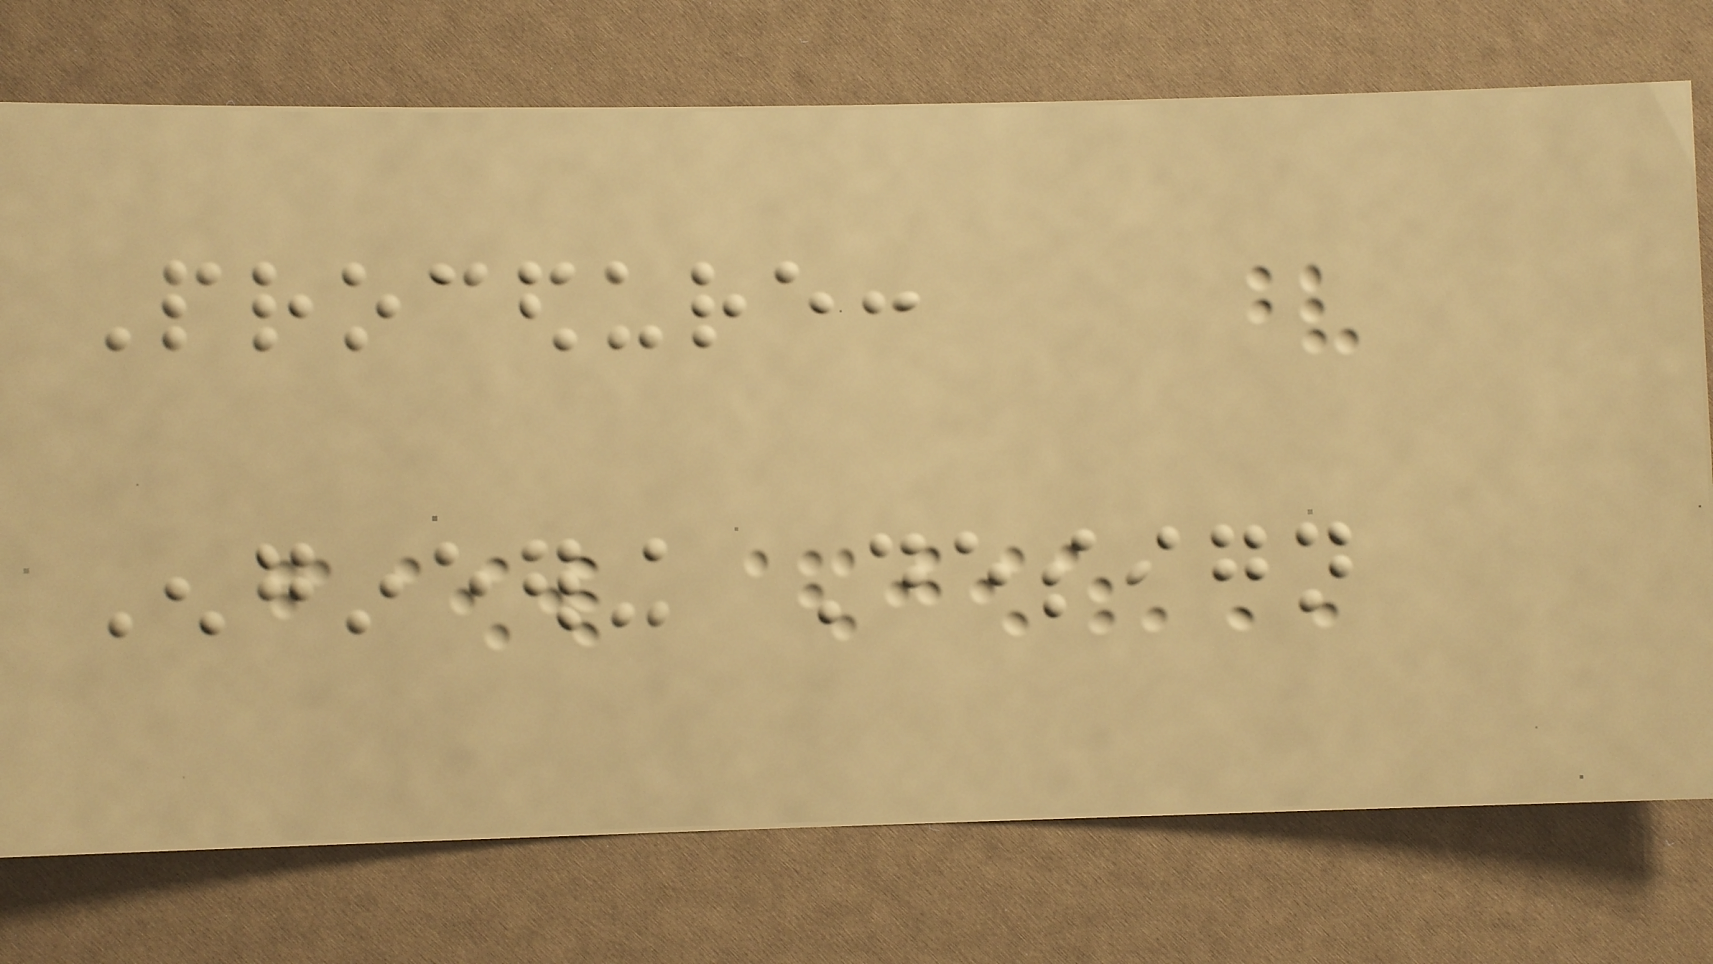Procedure:
Engineering Design
